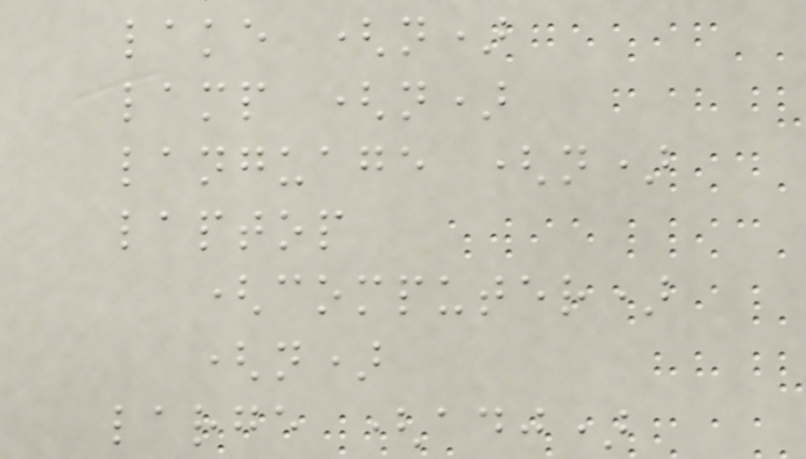lake (n)
lamp (n)
language (n)
laptop
(computer)
(n)
large (adj)
